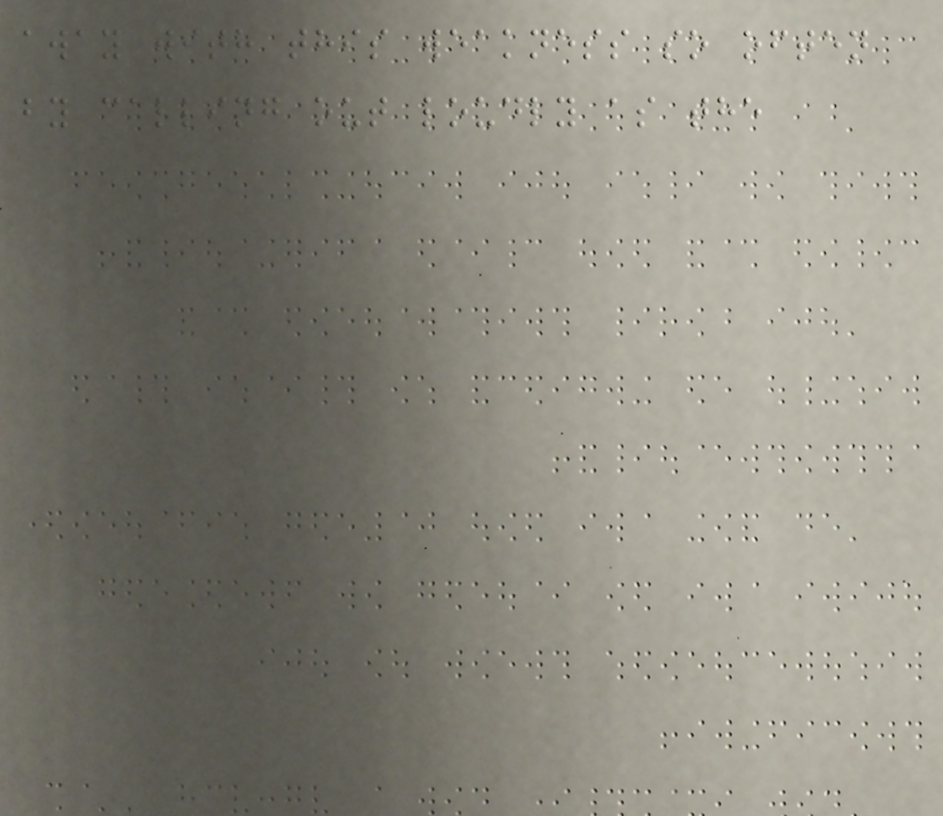away with this weakness so often
by calling out loudly as the
